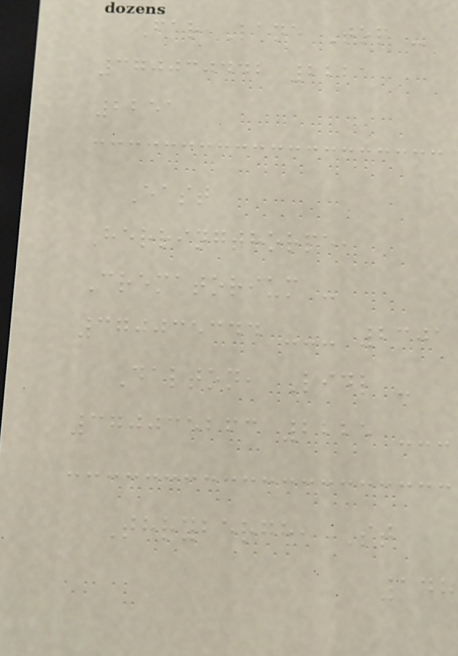Far Lane Top -
370030442 2221
2251
East
Herringthorpe,
Crematorium -
370035344 --- 2301
Dalton, Lidl -
370035263 2225 ---
Thrybergh, St
148
